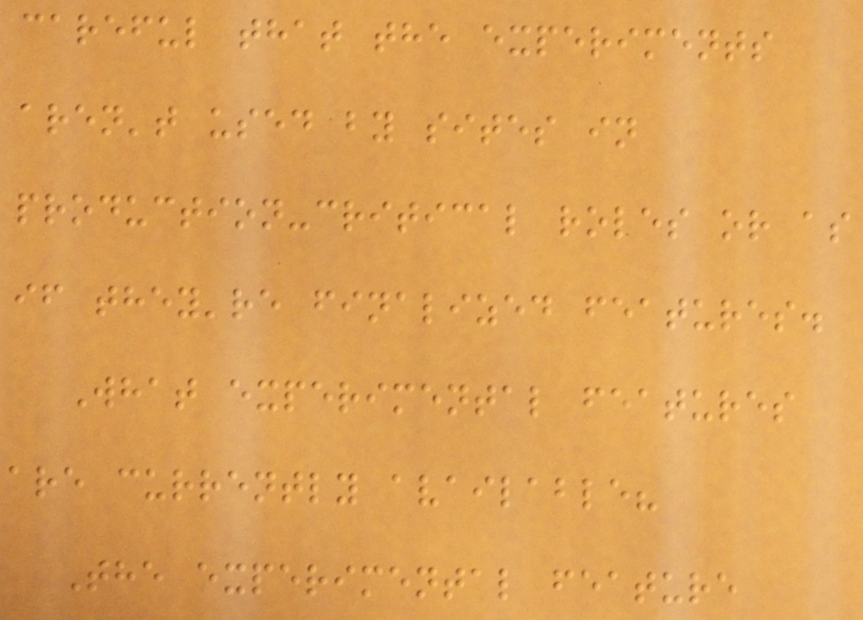careful that the experiments
aren't used by sites in
production-critical roles or as
if they're finalized features.
What experimental features
are currently available?
The experimental feature
